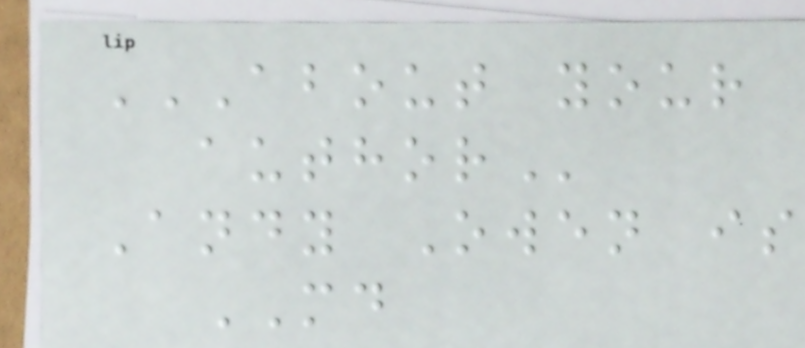ABOUT YOUR
AUTHOR
Andy Owen is
MD
